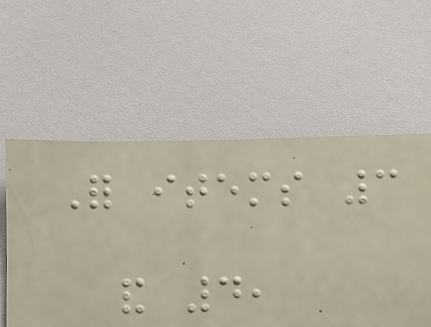For items 3
and 4,
